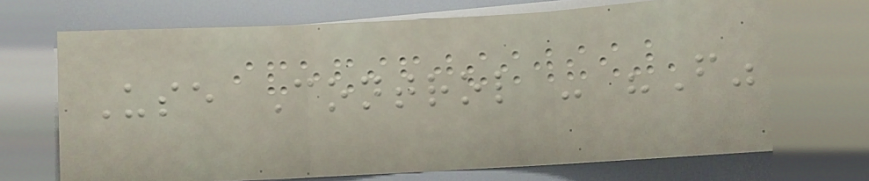Use Control - "F"
